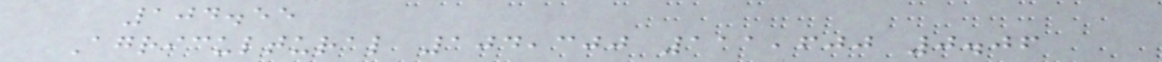104.55
Agricultural 104,300 111,600 0.06
